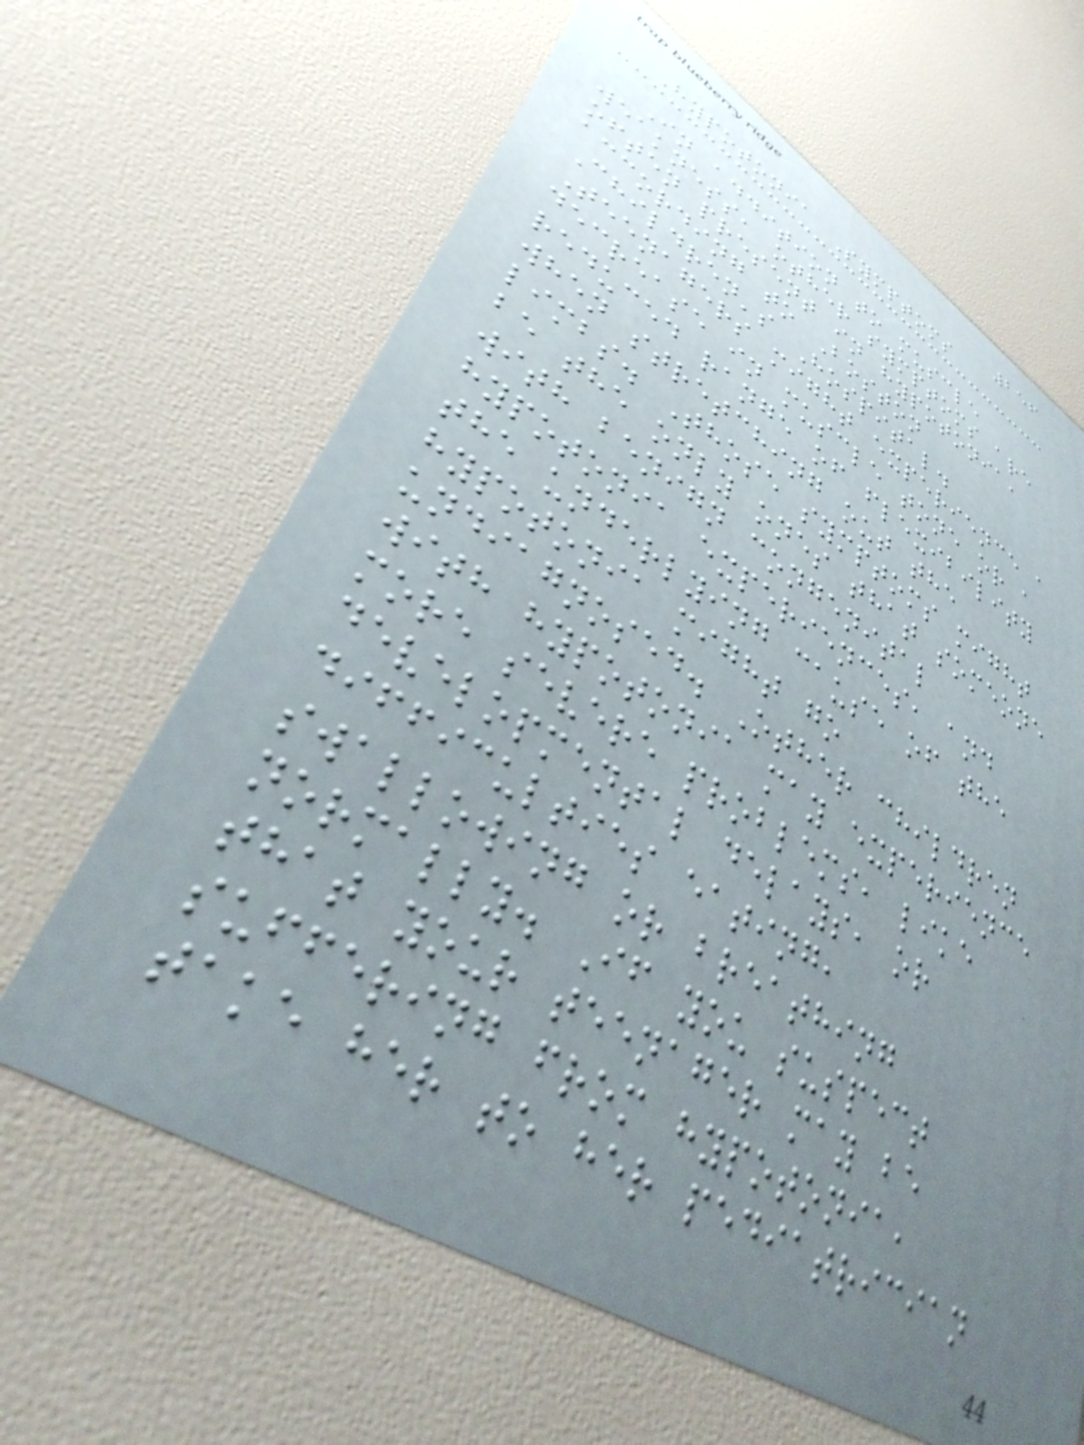256
Hypotonia Symptoms
In addition to muscle
weakness, other symptoms are
often present in hypotonia,
according to Boston
Children's Hospital.
Teenagers might experience a
decrease in muscle tone or a
reduced range of flexibility
when stretching out the
limbs. Those symptoms might
be the only ones that someone
with benign congenital
hypotonia experiences, and
the underlying cause of the
hypotonia might go
undiagnosed. Other children
with hypotonia may experience
more severe problems, like
developmental delays, or
difficulties eating,
swallowing or breathing
normally. If you suspect
that your teenager may be
suffering from hypotonia,
take her to her pediatrician
